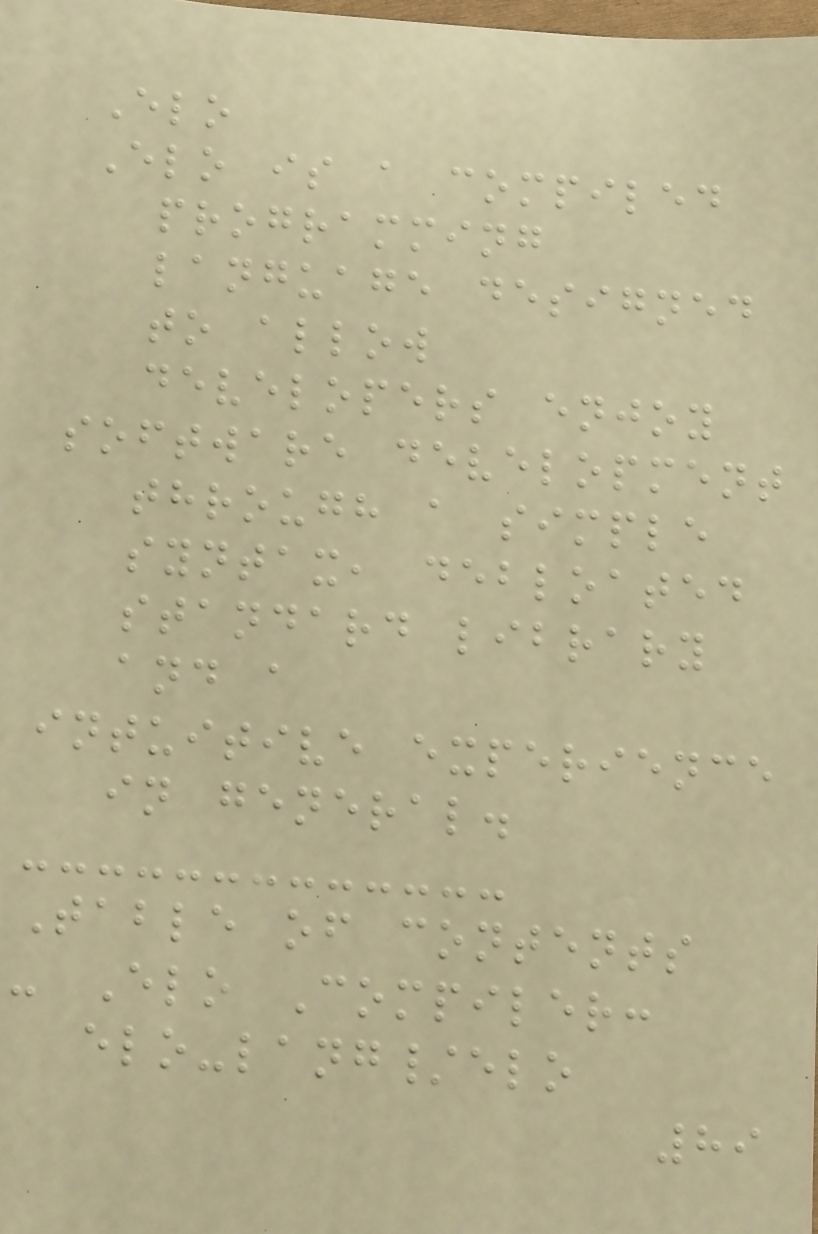Elo
Elo is a compiled
programming
language designed
to allow
developers enjoy
software development
through a simple
syntax, debloated
standard library
and a
intuitive experience
in general.
Table of contents
- Elo Compiler:
elo-lang/elo
89
